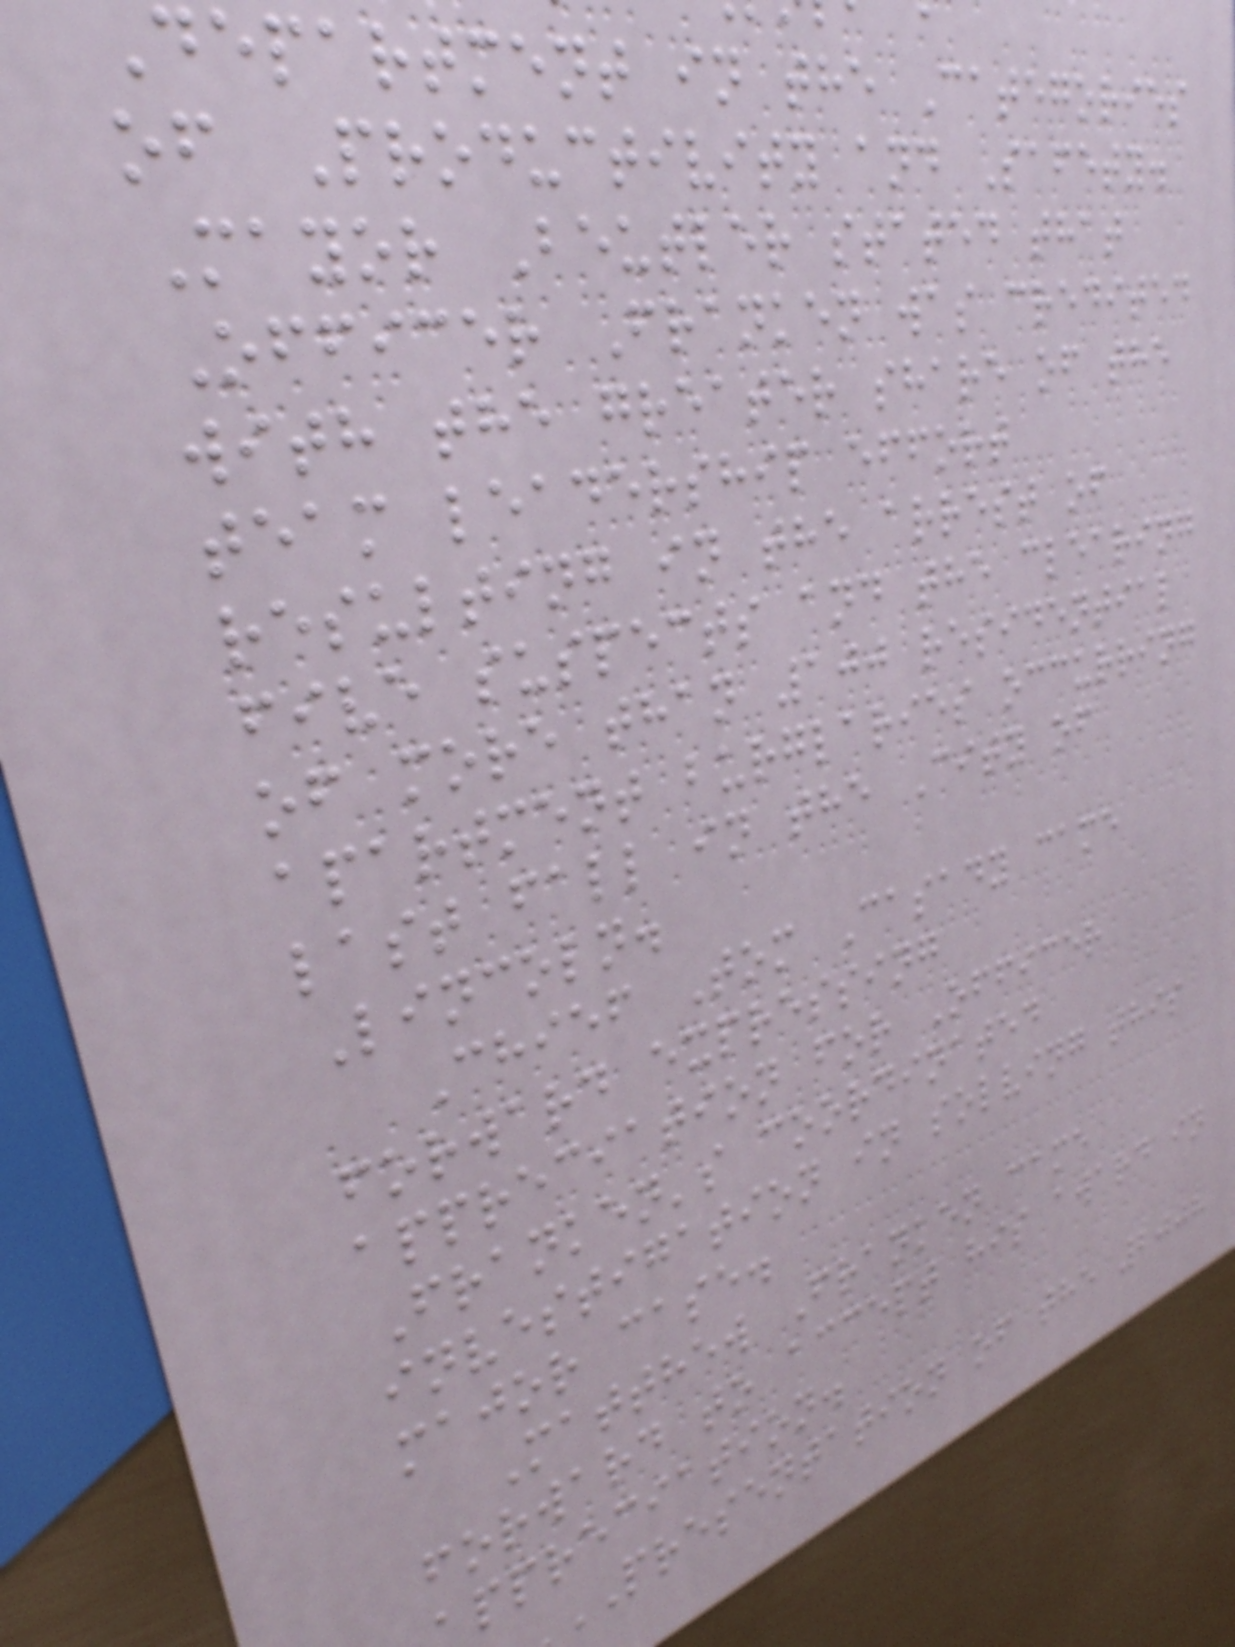department in the Categories
of Productivity and Safety.
Mayor Beutler stated that
Officer Franken was credited
with the greater share of the
team leadership effort
resulting in the arrest of
five suspects and the clearing
of more than 100 residential
apartment burglaries occurring
last fall in the City of
Lincoln.
Chief Tom Casady came
forward expressing
appreciation for Officer
Franken's coordinated
investigation in solving this
major case.
Matthew Franken came
forward to accept his award in
ppreciation.
PRESENTATION of the 2008
